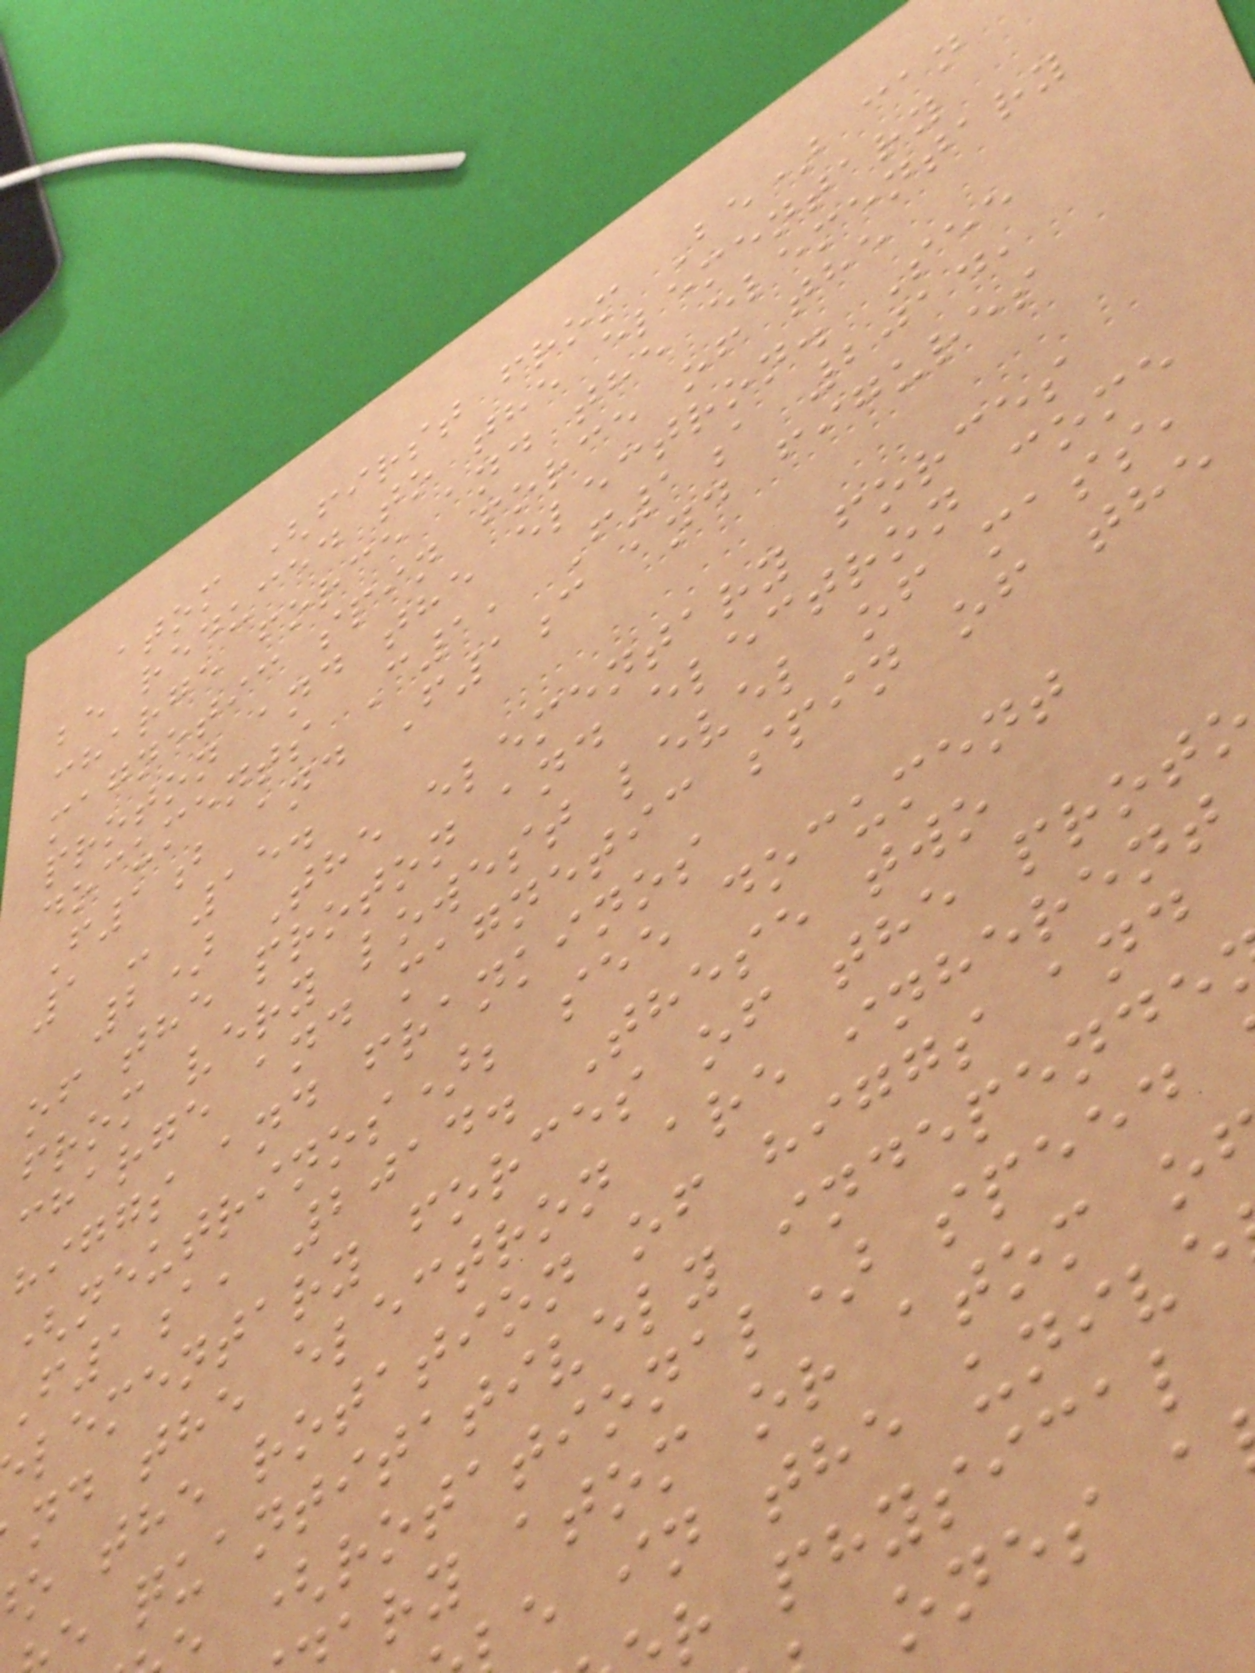atom (first from Be) can
be reduced to the elementary
charge force and the elementary
magnetic spin force of the
proton and the electron. See
documents C1, F1a 2014,
F1b and F1c and figures
1 - 15.
2) The elementary forces
of the proton and electron come
from very lowest level of mass,
charge and magnetic spin of the
higgs and frankinos
(neutrinos); see document
F1a, 2014. These two
lementary forces of the proto
nd the electron are inherent
o the rotation of higgs and
e quantitatively independe
(rotational) speed
ary atom or atom o
e in the unive
r physical
